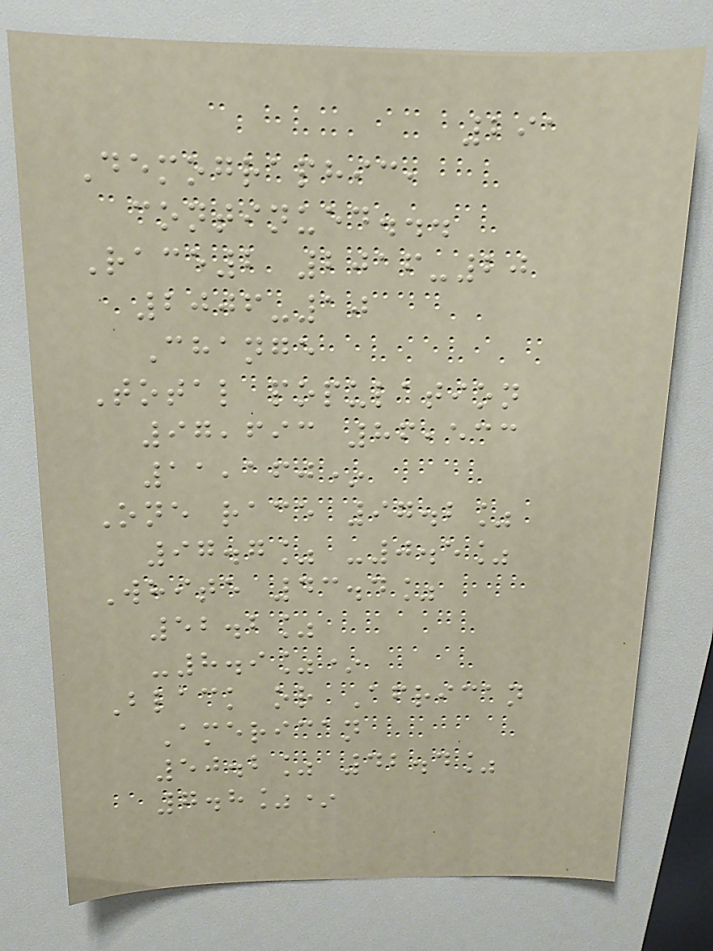291
Demographic,
continued...
Race2 2016-20
2006-10
Change
Total population
97,693 86,533
11,160*
One race 97.2%
97.7% -0.5%
White 43.4%
52.2%
-8.9%*
Black or African
American
50.2% 42.4%
7.8%*
